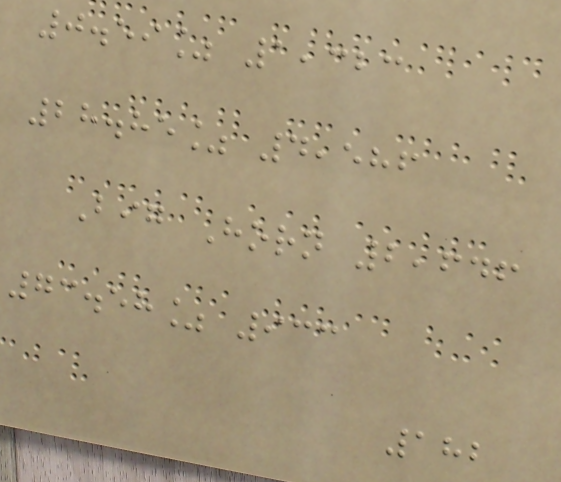0.59% 1,323
28.85% 4,586
Big Horn 2,646
73.58% 933
182
